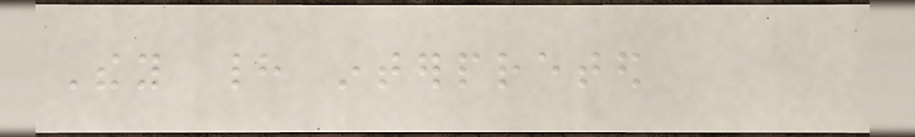They had interpreted
